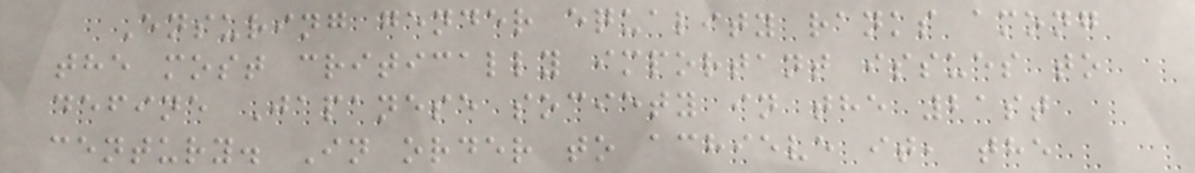Ensuring gender equality ranks among
the most critically important issues to
define Japanese society in the 21st
century. In order to achieve it, the
